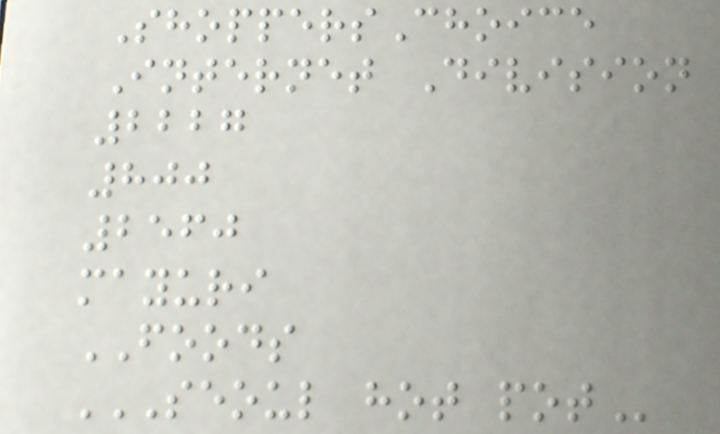ShoppersChoice
Internet Division
2227
800
2560
mayuri
FOODS
SEOUL HOT POT
